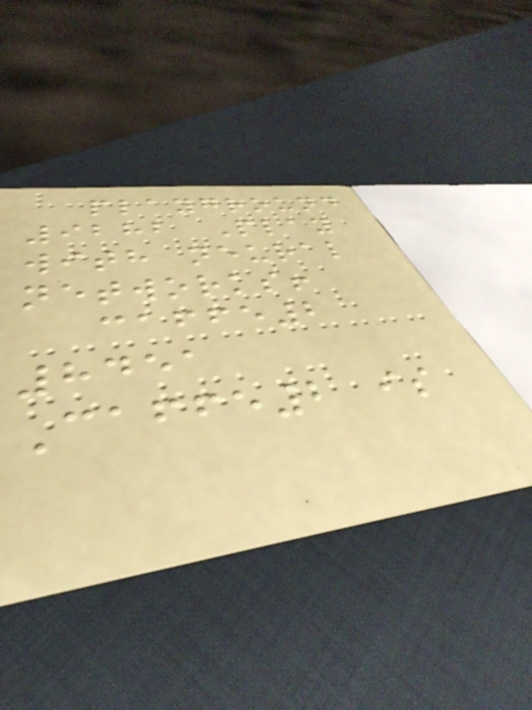playground
9282 Play
with neural
networks!
caffe2
8451
Caffe2 is
